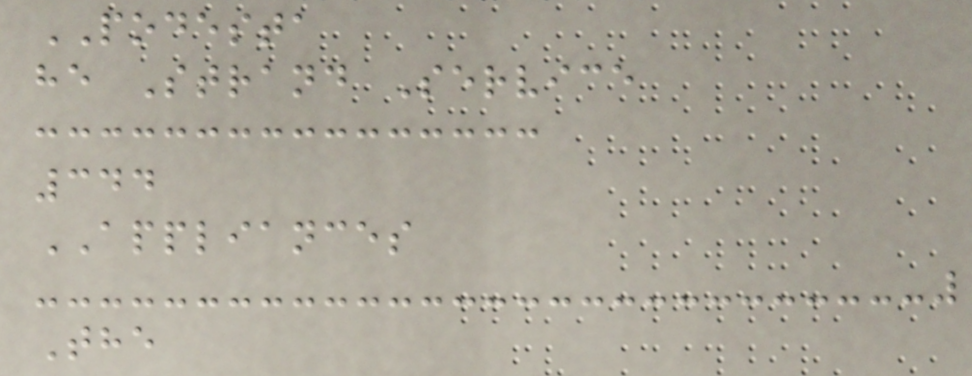PODESTA
he Strand Service
344
APPLIANCES
The
